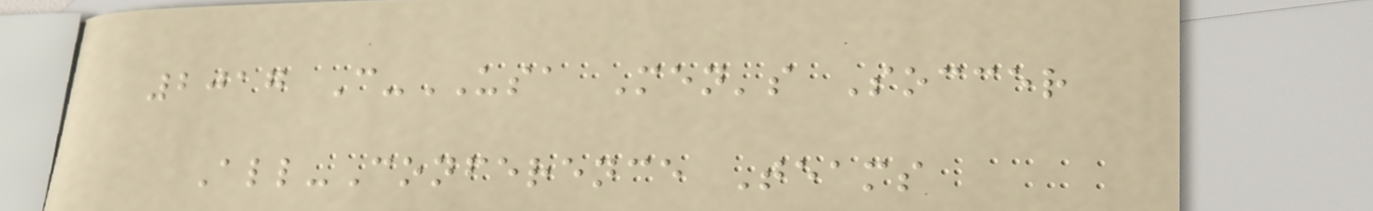2017 C-USA Men's Soccer
All-Conference Teams
